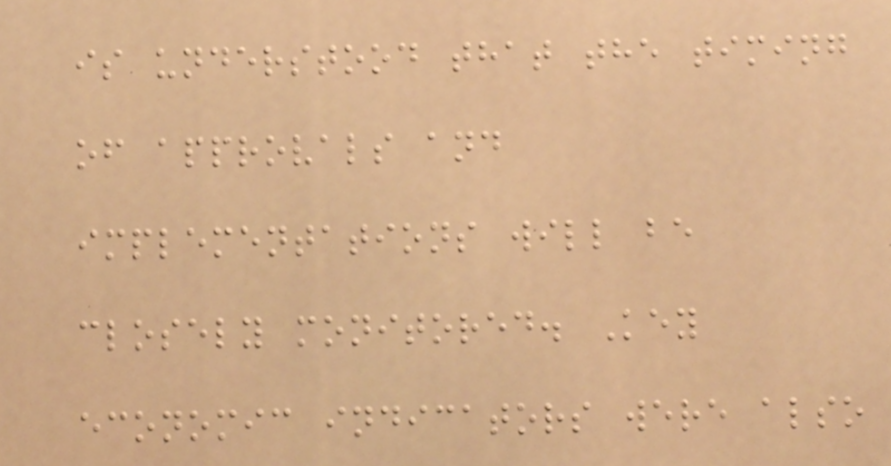is understood that the timing
of approvals and
implementations will be
closely monitored. Key
economic indicators were also
